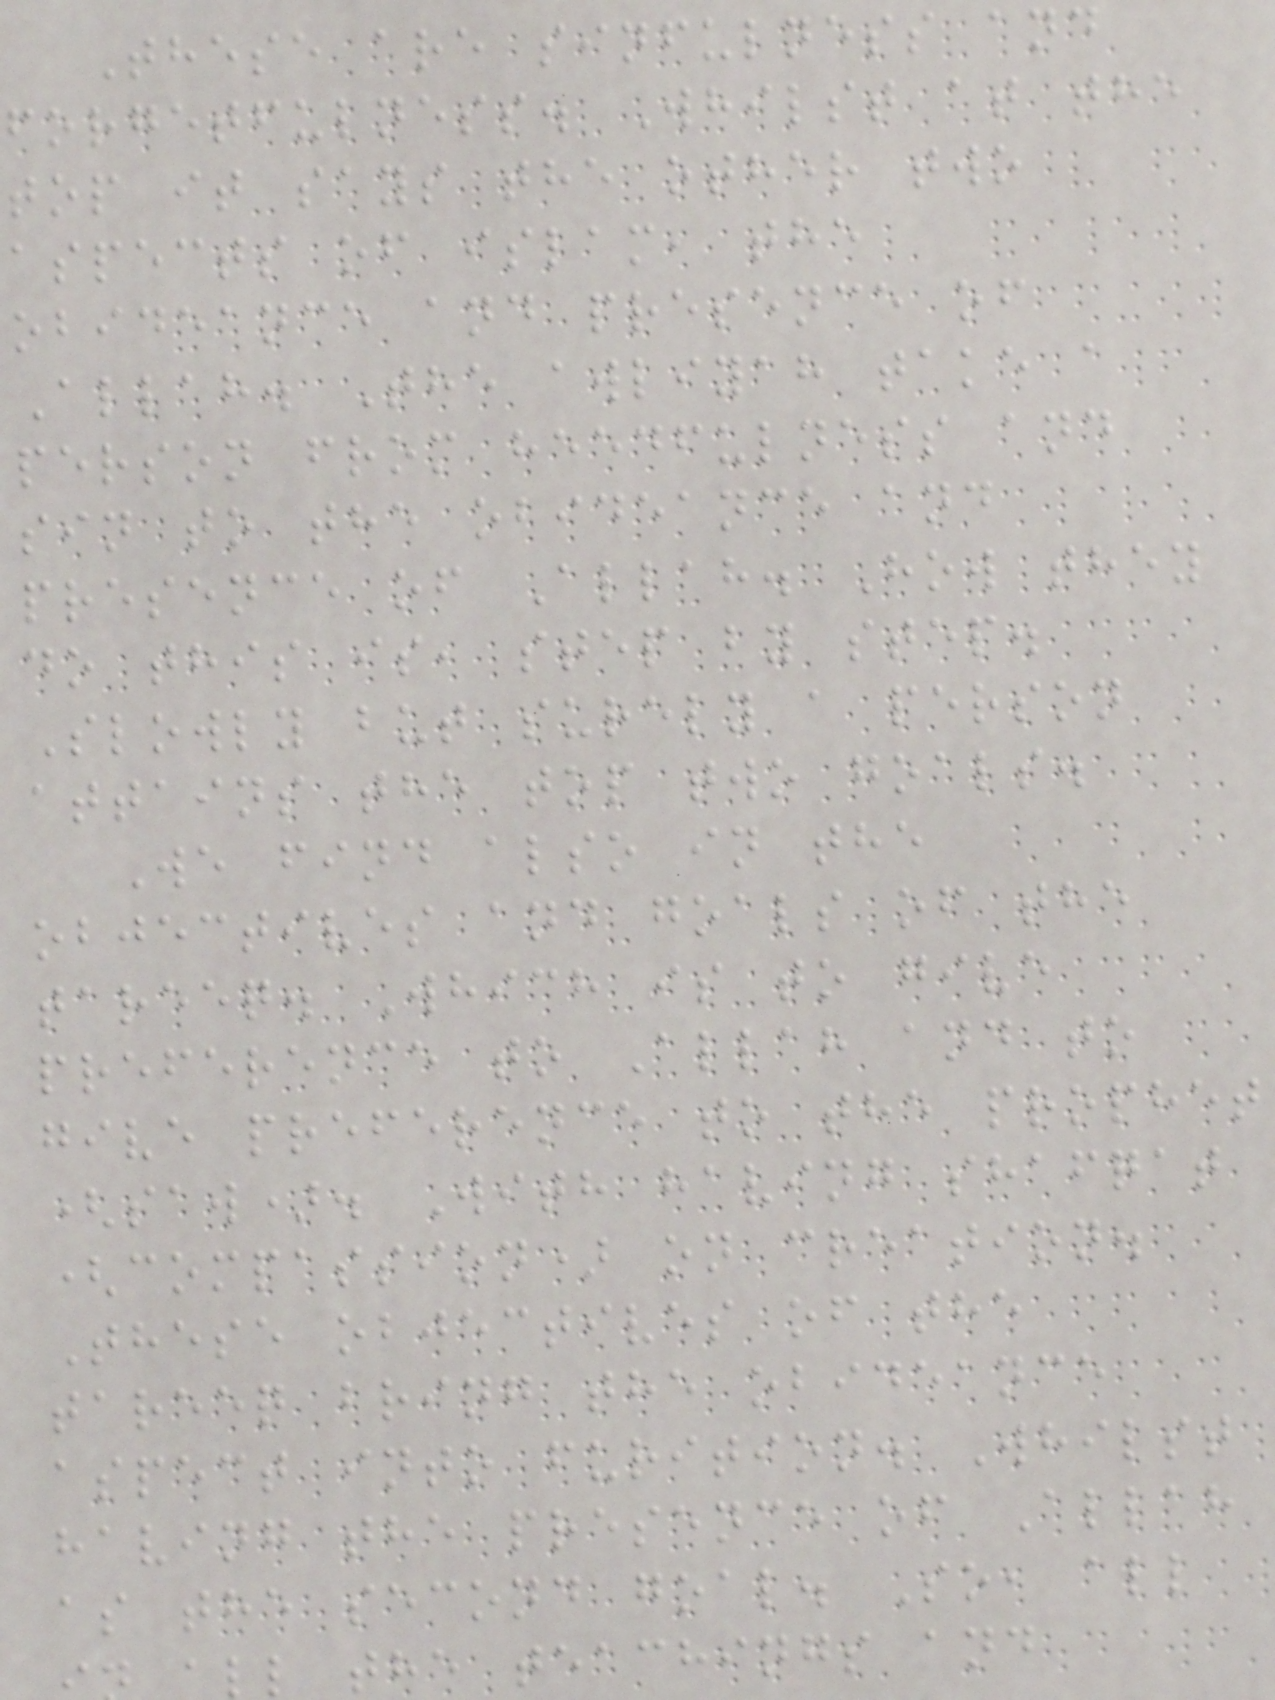These are sinfulness and
forgetfulness. Whilst at the
top it says the other two
aspects of islam, the
obideance and presence of
Allah. The awliyah take a
person from heedfulness and
sin to the obideance and
presence of Allah. How they
do this is, step by step.
Slowly but surely a person
attains the top two goals.
We find also in the
objectives and goals of the
tareeq. Which is to give
preference to Allah and to
give preference to the prophet
(saw). With having shafqat
(compassion) on creation.
These objectives of the
tareeq bring the obideance
aspect into furition. Whilst
having the presence of Allah
as the second goal. So, all
ll the teachings and
